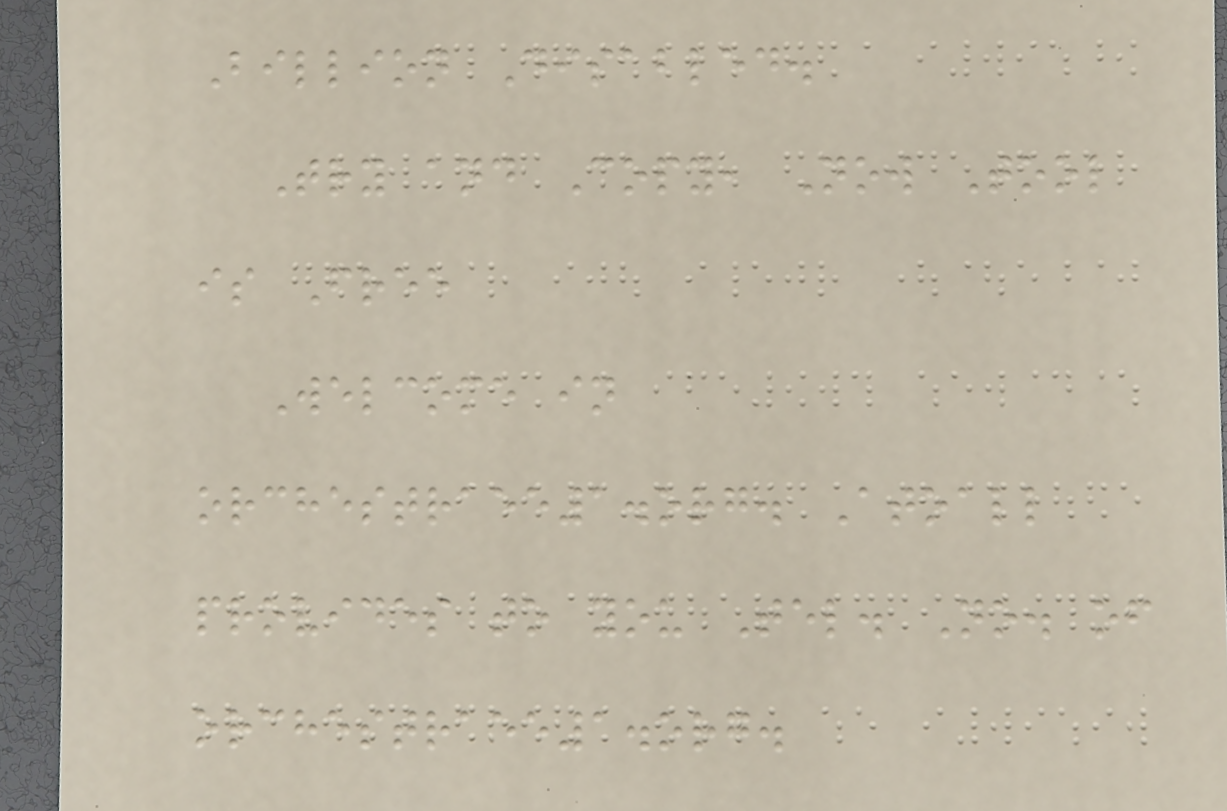Billion Disabled.
Try and Copy, Now Tool
is Free
Welcome in
orchestraee1.org. Atoall
provides to you Tel. No. of
orchestraee1.org.
